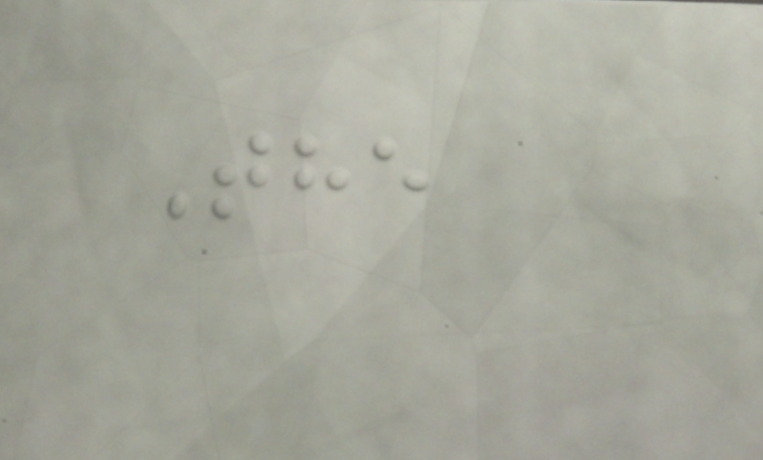The
